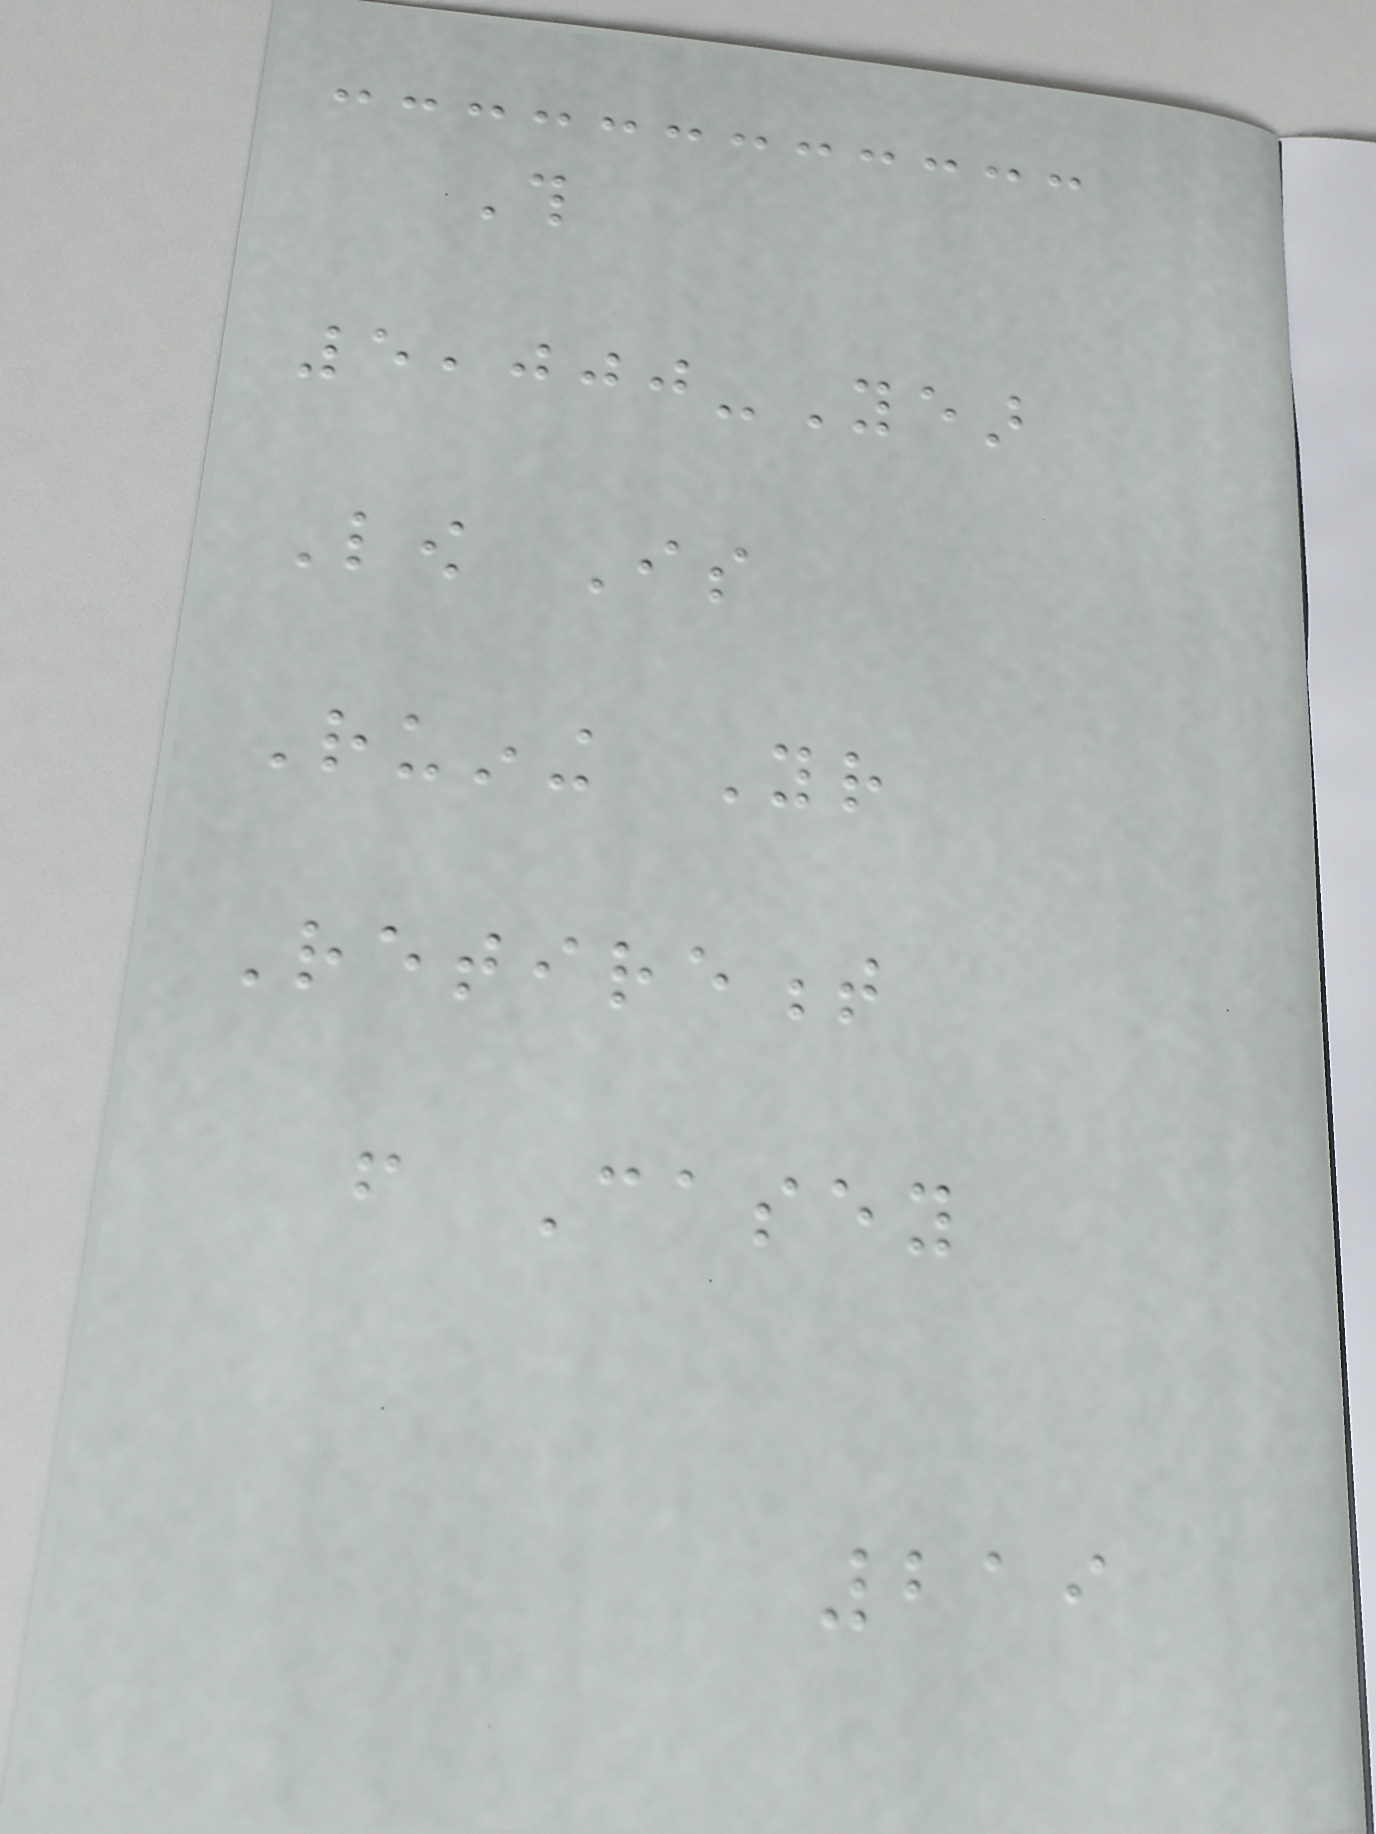This
5,000-Year
Low Is
Ruining Your
Retirement
from Casey
219
